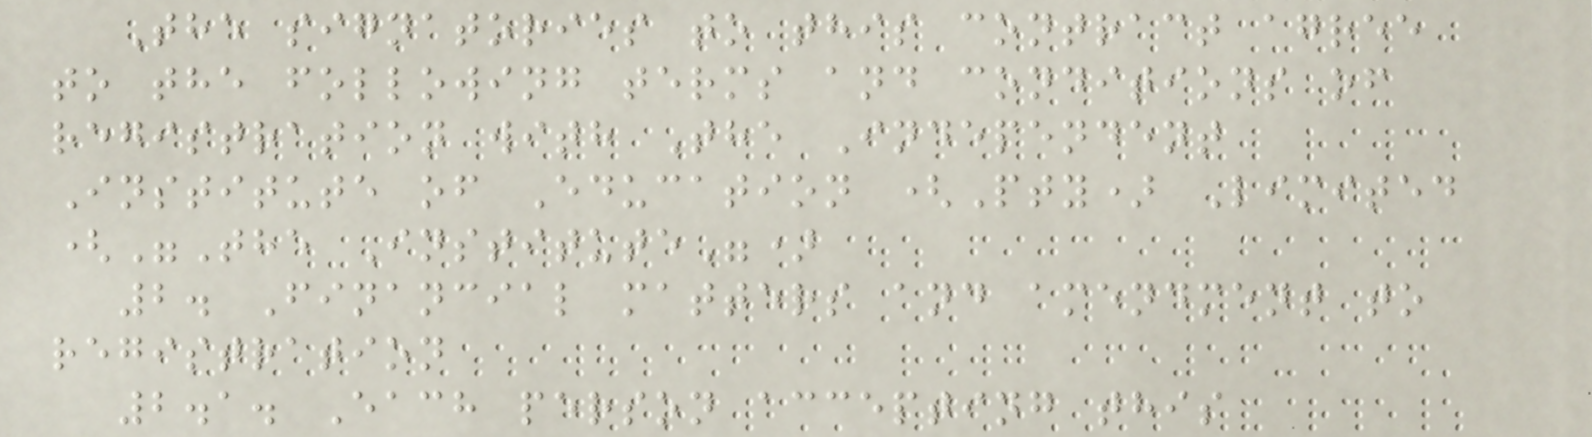The signatories to this contract agree
to the following terms and conditions of
registration with The Independent
Institute of Education (Pty) Limited
("The Institute")
2. Financial matters and amendment to
registration
2.1. Each person accepting this
